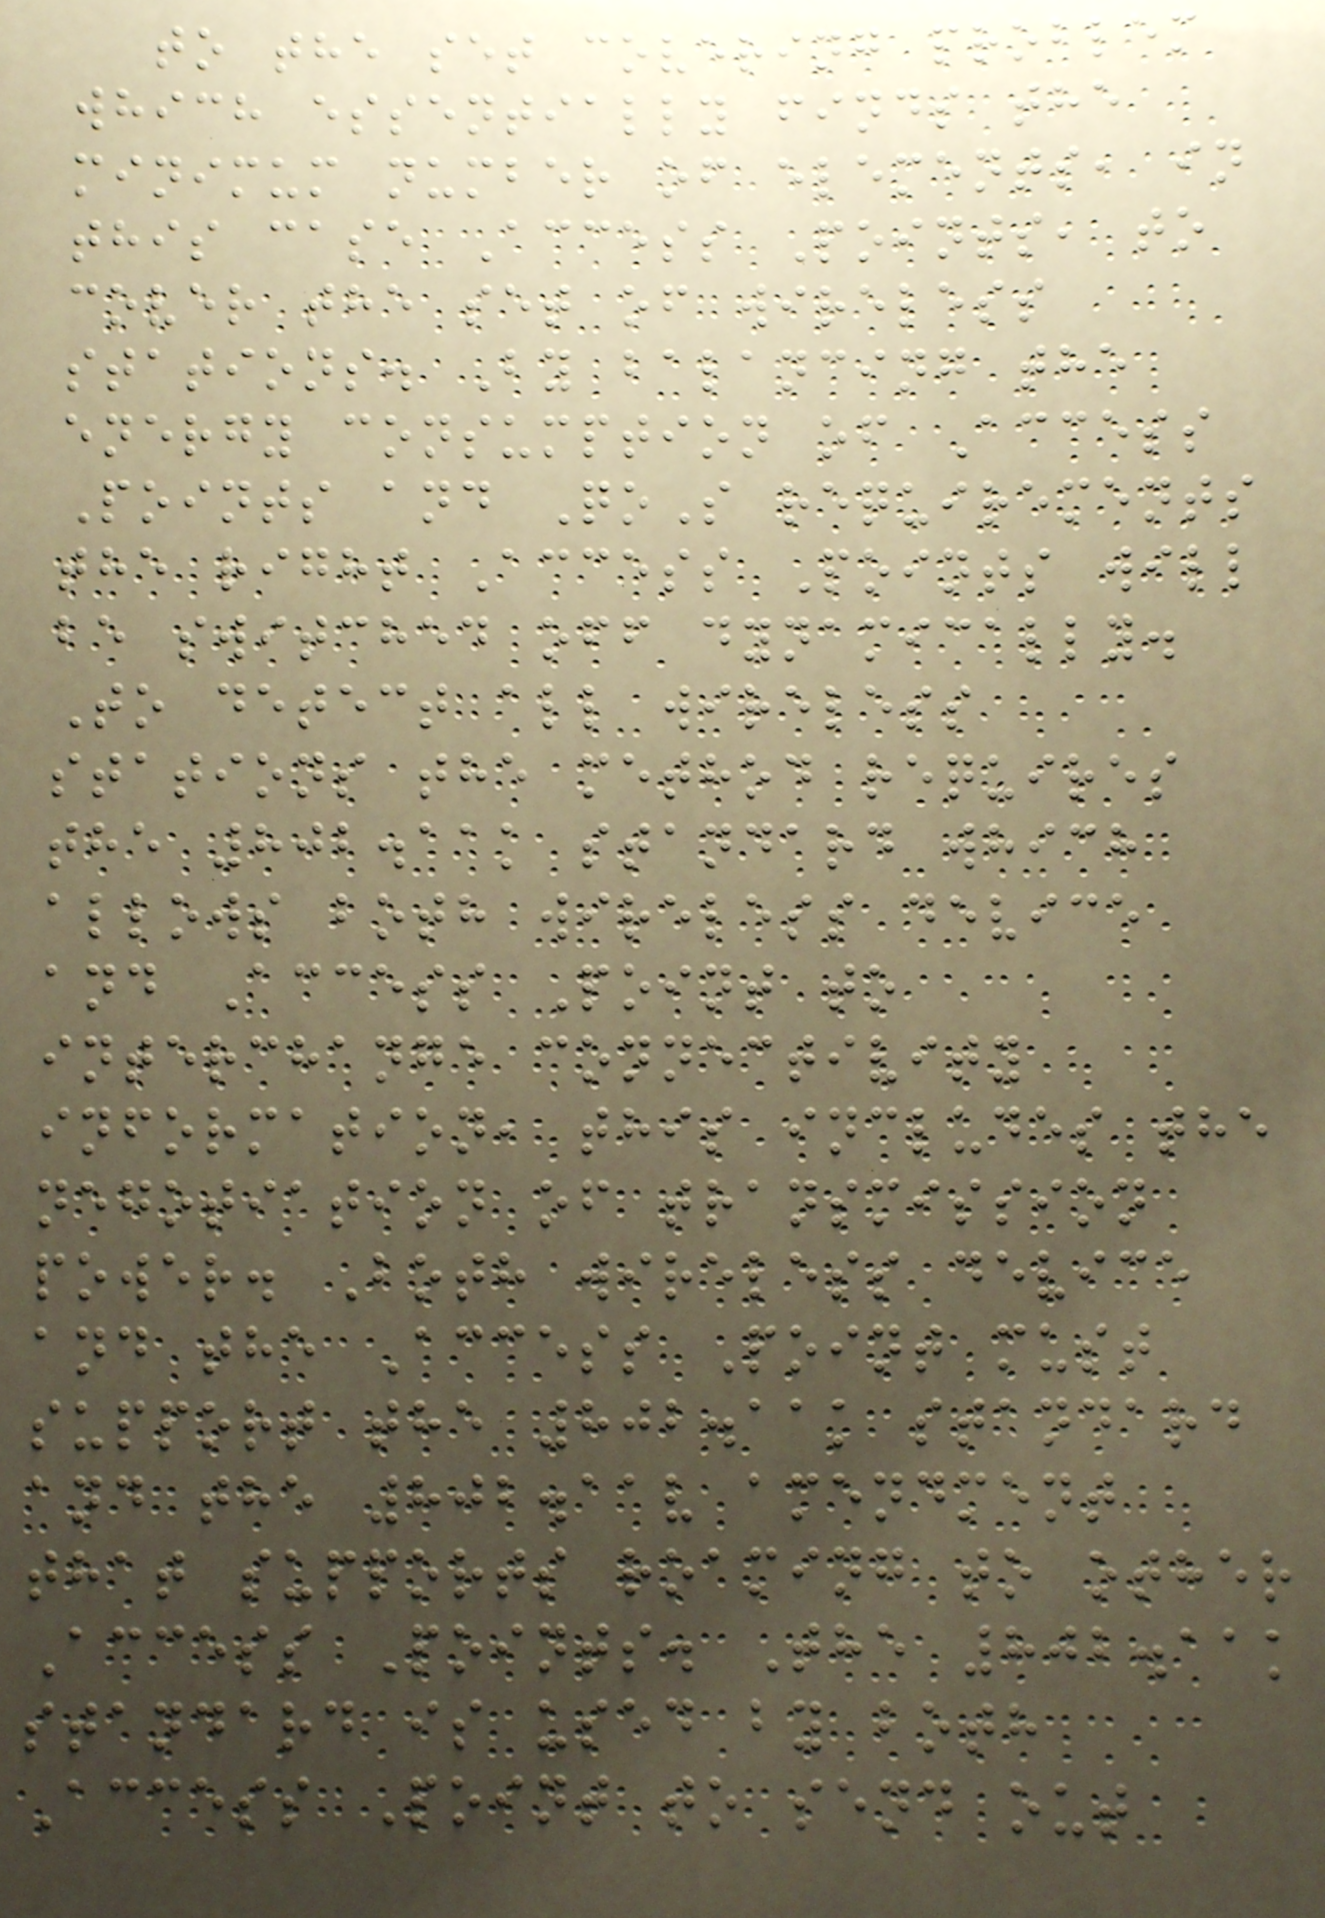to the set covering problem
which essentially finds the
minimum number of elements, in
this case Access Points, to
cover the set of wireless
stations. By balancing the
energy consumption of Access
Points and QoS requirements
the right Access Points will
be switched off dynamically.
To detect all wireless
stations the method requires
the 802.11k standard which
allows both wireless device
and Access Point to
interchange connectivity
information, this includes the
negotiation of transmission
power. Both wireless device
and the Access Point must
support the 802.11k standard
and the 802.11v amendment
that supports roaming to other
Access Points. The 802.11k
standard is used by both
Access Point to send out
